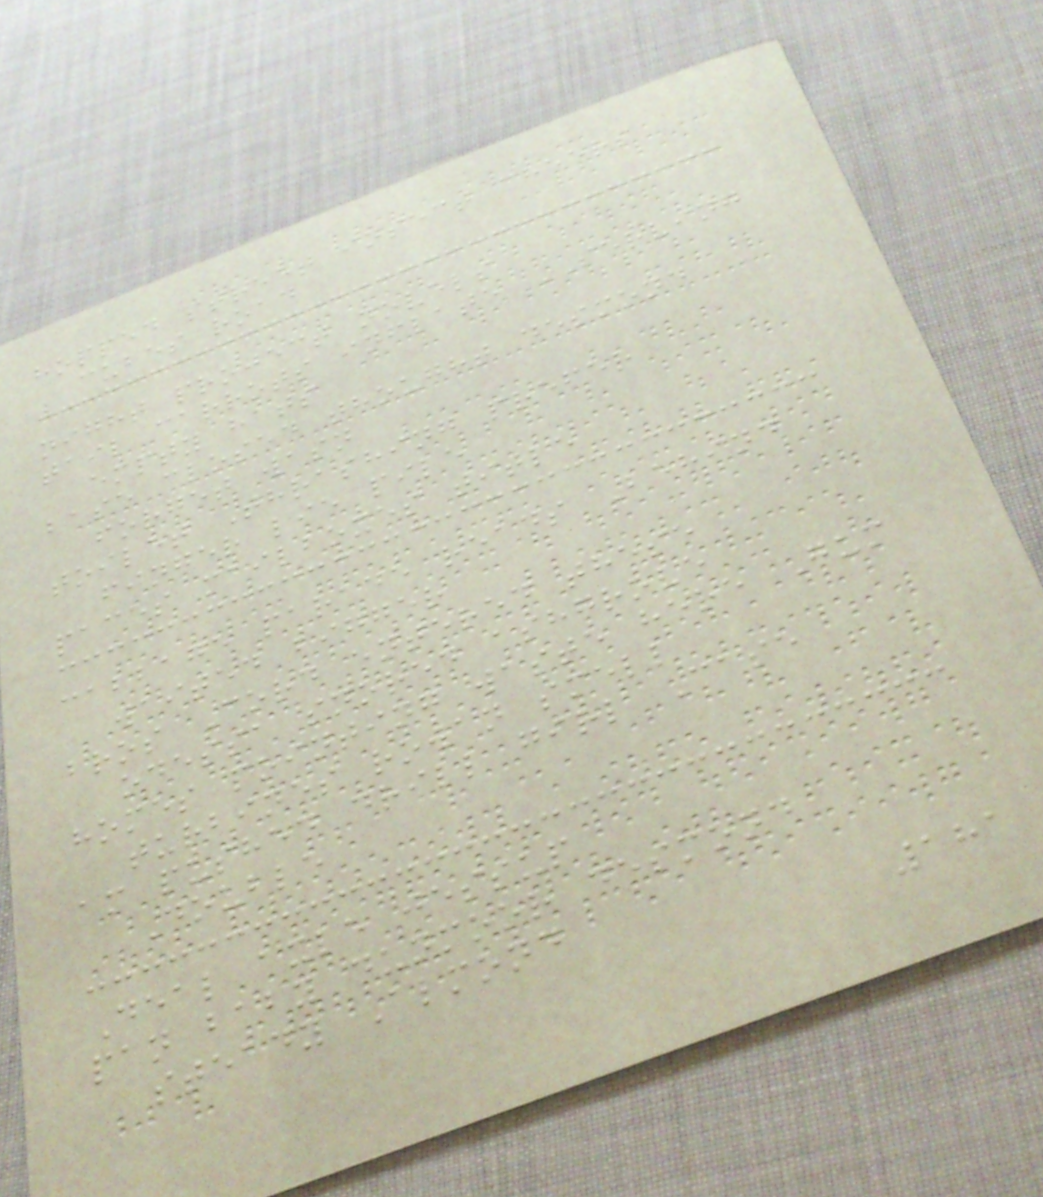hopped street insect cheers
cubes road
night project novels
tail carrots inflate SERVING
empty hats
base closed thought desmond
forget wasn
toilet Thrashing prefer
finger lie pile
paces mailboxes title
cabbage parade reads Behind
waited bigger
bros Cord entered these
odessa snored ashgrove
homes pointing waste here Gum
turbines rowan smell
am pushed drill girl Case
Double
Deal axle jessup
pan baby dunmoor desmond
steady Almond
181
